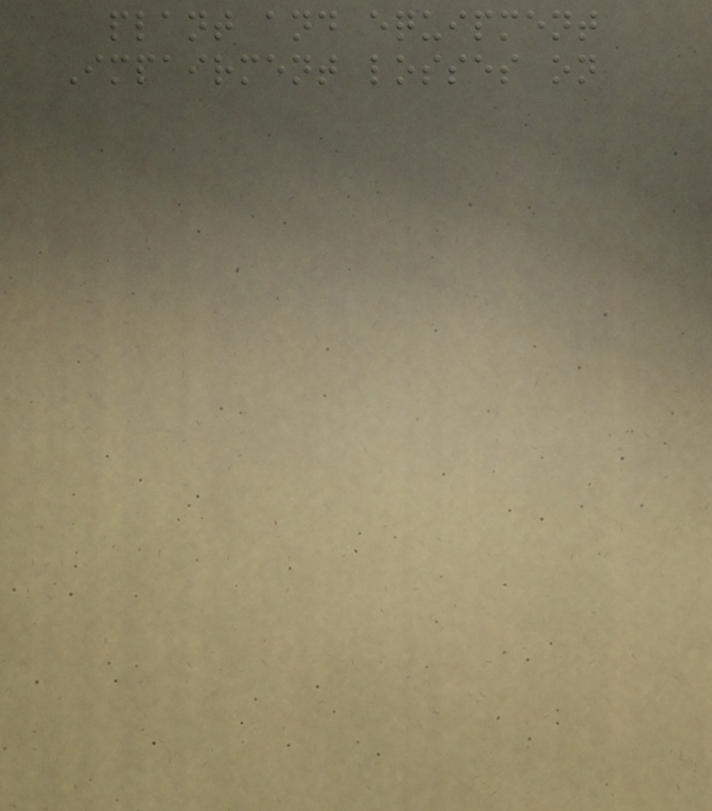plant and equipment
Impairment losses on
